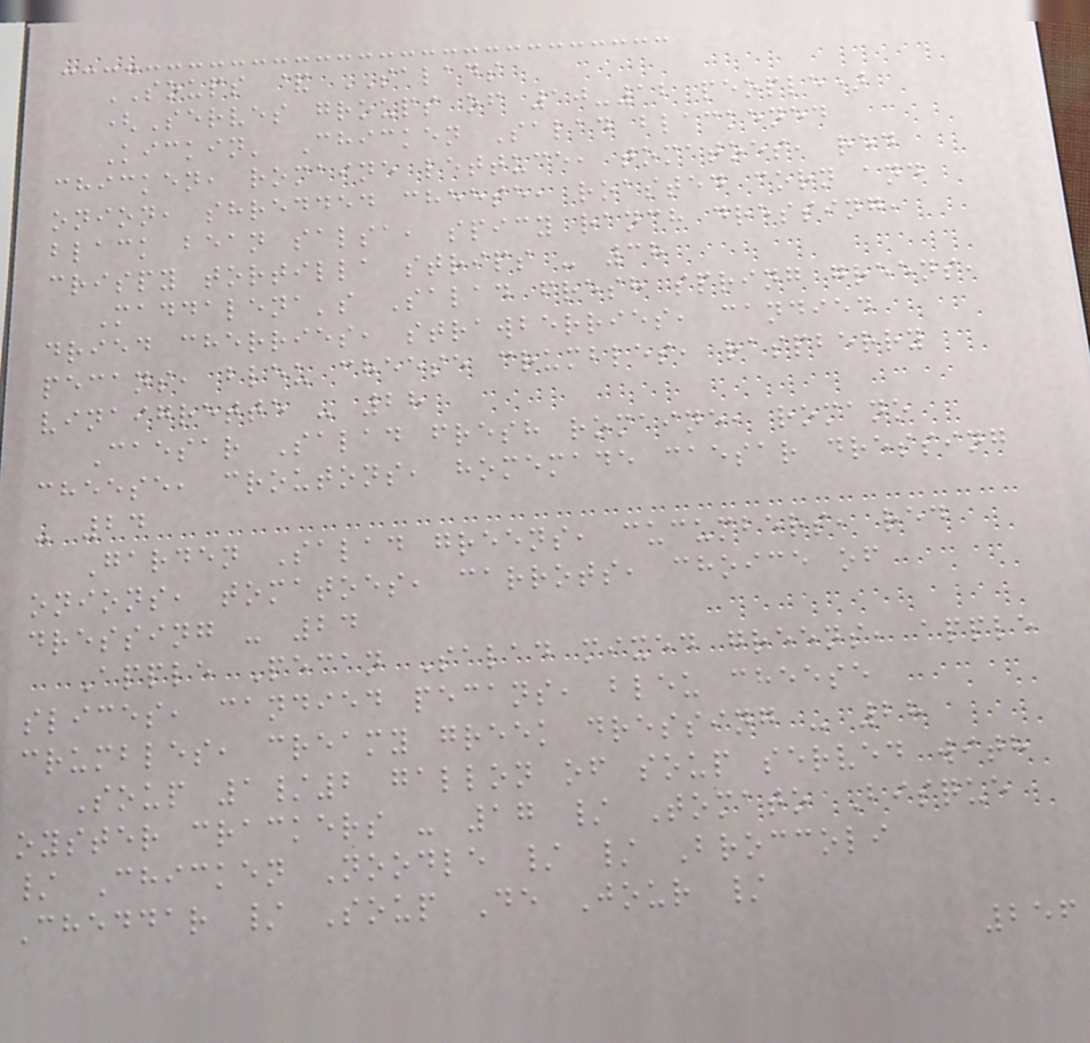SOUPS & SALADS
(Serves groups of 10-12 people)
Kickin' Chicken Salad blackened
chicken, romaine lettuce, tomatoes, red
onion, shredded cheese, roasted corn and
black bean salsa, spicy ranch dressing,
crispy tortilla strips - 38
Maddalena's Salad fresh spring greens,
dried cherries, strawberries, candied
pecans, bleu cheese crumbles, raspberry
vinaigrette - 28
Caesar Salad fresh romaine, romano
cheese, croutons, homemade caesar dressing
- 24
Garden Salad greens, cucumbers, red
onions, tomatoes, carrots, choice of
dressing - 24
Apple Pecan Salad mixed greens, apple
slices, candied pecans, bleu cheese
crumbles, creamy greek dressing - 28
Soup 1/2 gallon of soup served with
oyster crackers - 17 / Tomato Bisque
/ Chicken Noodle / / Broccoli
Cheddar / Soup De Jour /
256
